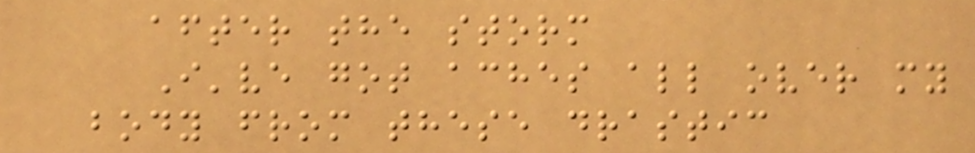after the storm
I've got aches all over my
body from these drastic
